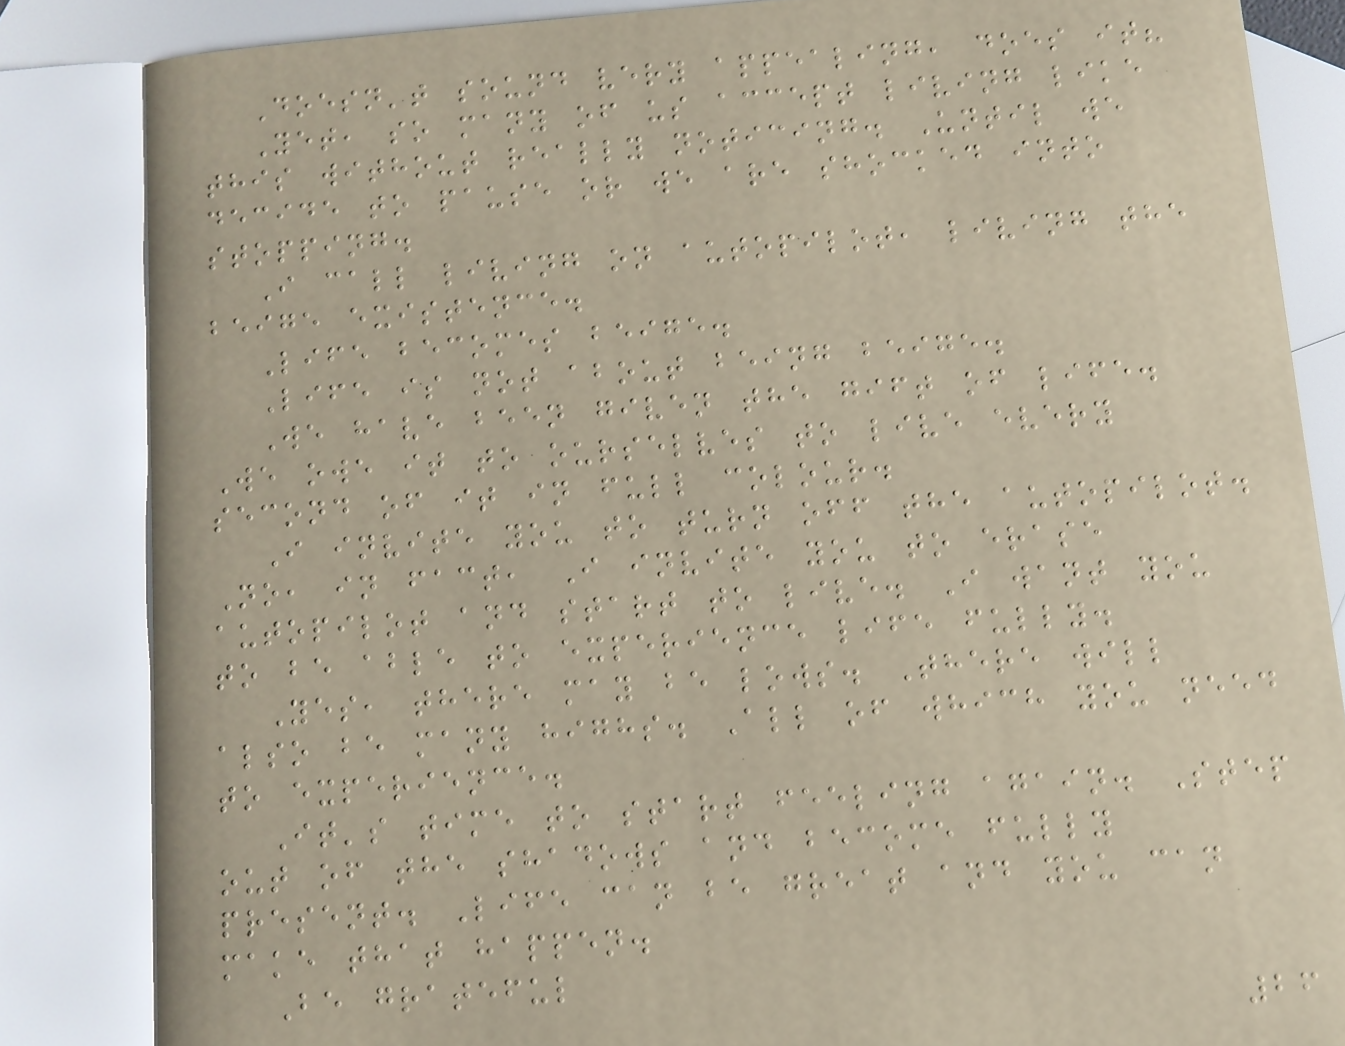Doesn't sound very appealing, does it?
Yet, so many of us accept living like
this without really noticing. Until we
decide to pause or we are shocked into
stopping.
I call living on autopilot, living the
beige existence.
Life becomes beige.
Life is not about being beige.
We have been given the gift of life.
We owe it to ourselves to live every
second of it in full colour.
I invite you to turn off the autopilot.
No, in fact, I invite you to erase
autopilot and start to live. I want you
to be able to experience life fully.
Yes, there may be lows. There will
also be many highs. All of which you need
to experience.
It's time to start feeling again. Step
out of the shadows and become fully
present. Life can be great and you can
make that happen.
Be grateful
26
